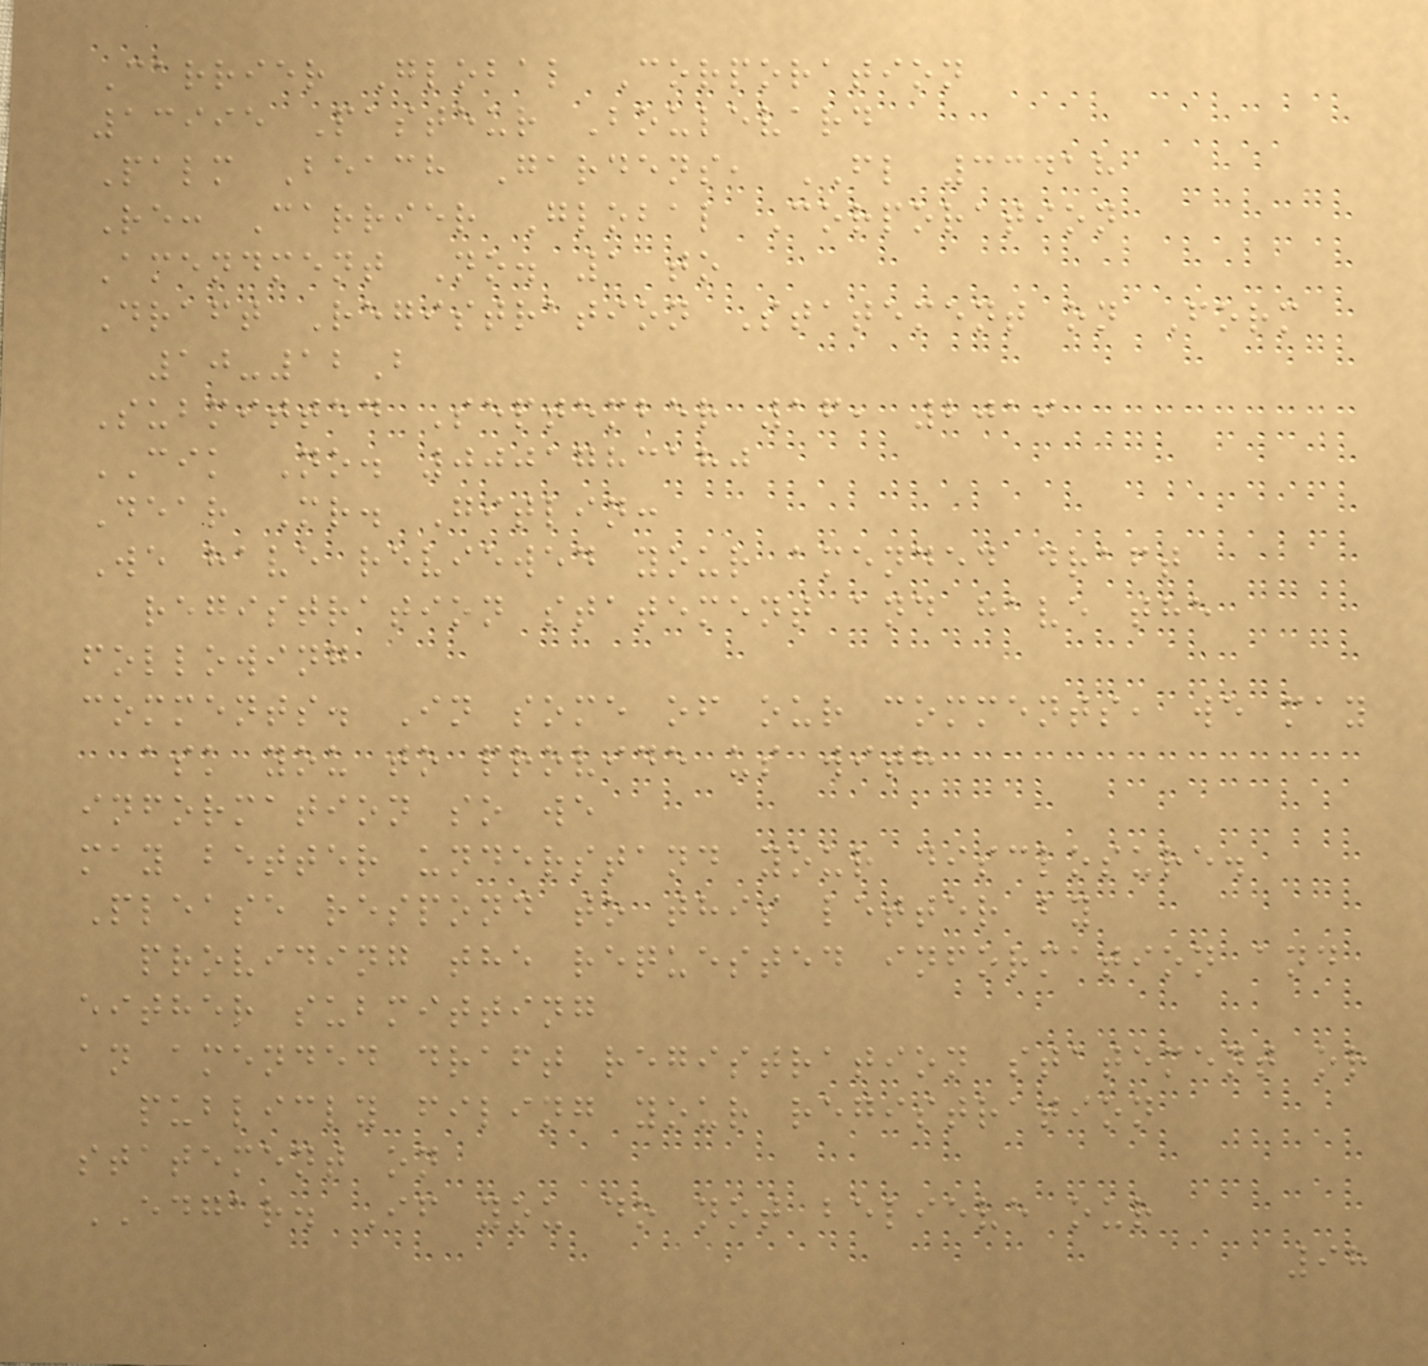Carrier Global Corporation
13995 Pasteur Boulevard
Palm Beach Gardens, FL 33418
Re: Carrier Global Corporation
Amendment No. 1 to
Draft Registration Statement on Form
10-12B
Submitted September 16, 2019
CIK No. 0001783180
Dear Mr. Gitlin:
We have reviewed your amended draft
registration statement and have the
following
comments. In some of our comments, we may
ask you to provide us with
information so we
may better understand your disclosure.
Please respond to this letter by
providing the requested information and
either submitting
an amended draft registration statement or
publicly filing your registration
statement on
EDGAR. If you do not believe our
98
